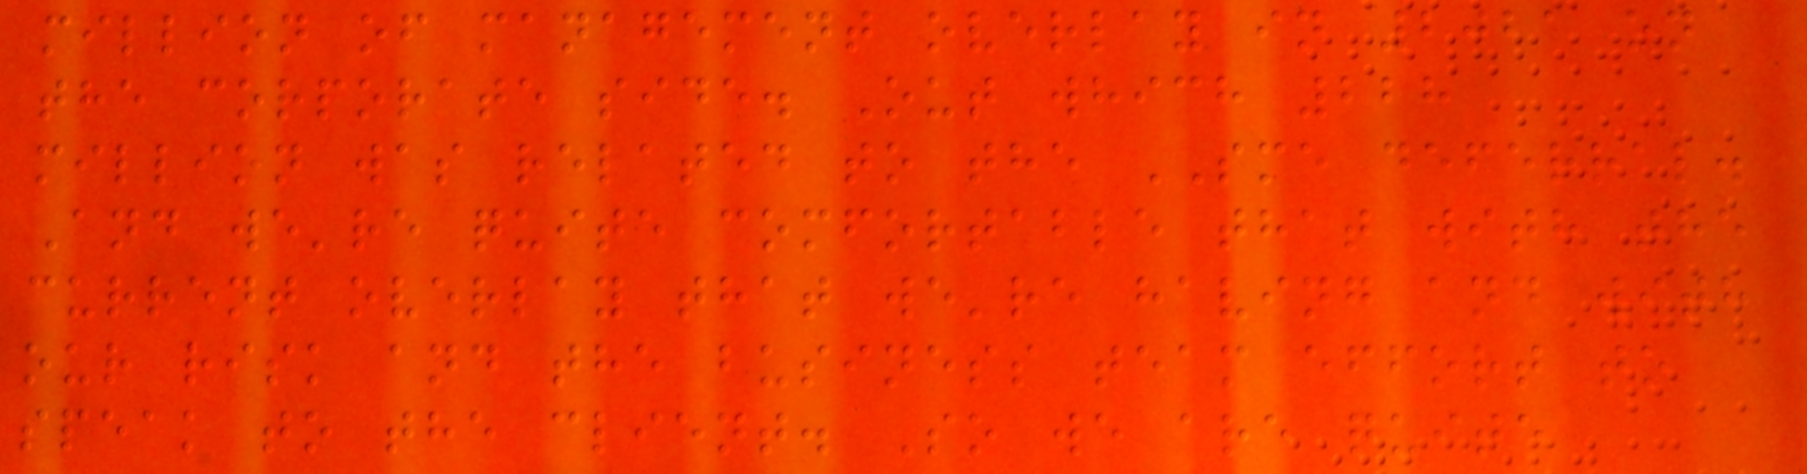million of management overlay in 2021 on
the corporate side. Out which 228
million was related to the SME deferral.
And we're quite comfortable that with the
current overlay that we're having and with
our risk and the business team effort to
speak to the client. So we are quite
